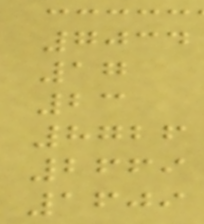7034
17
23
8726
2669
1609
